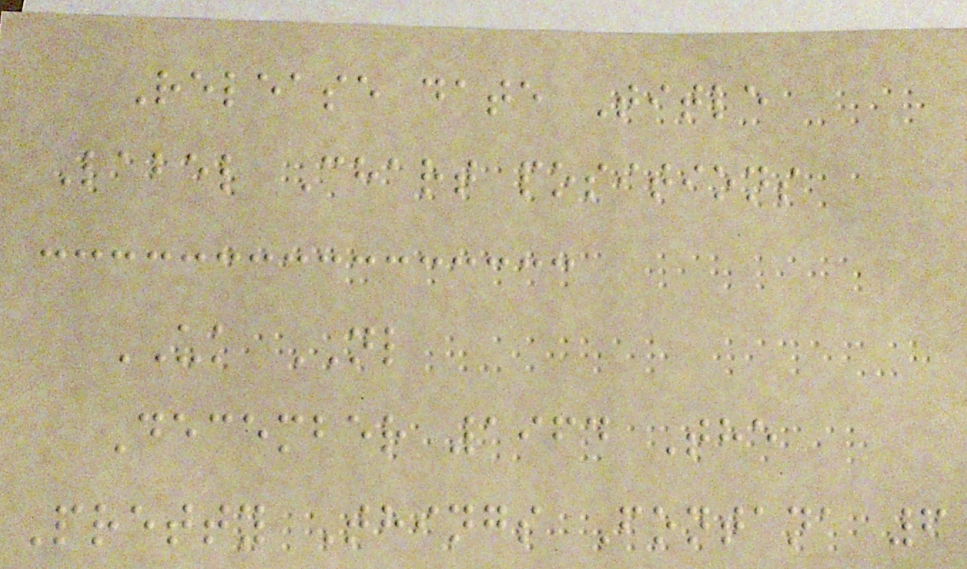Release date Title
Label Chart positions
UK NL
December 1964 The
Pretty Things Fontana 6
